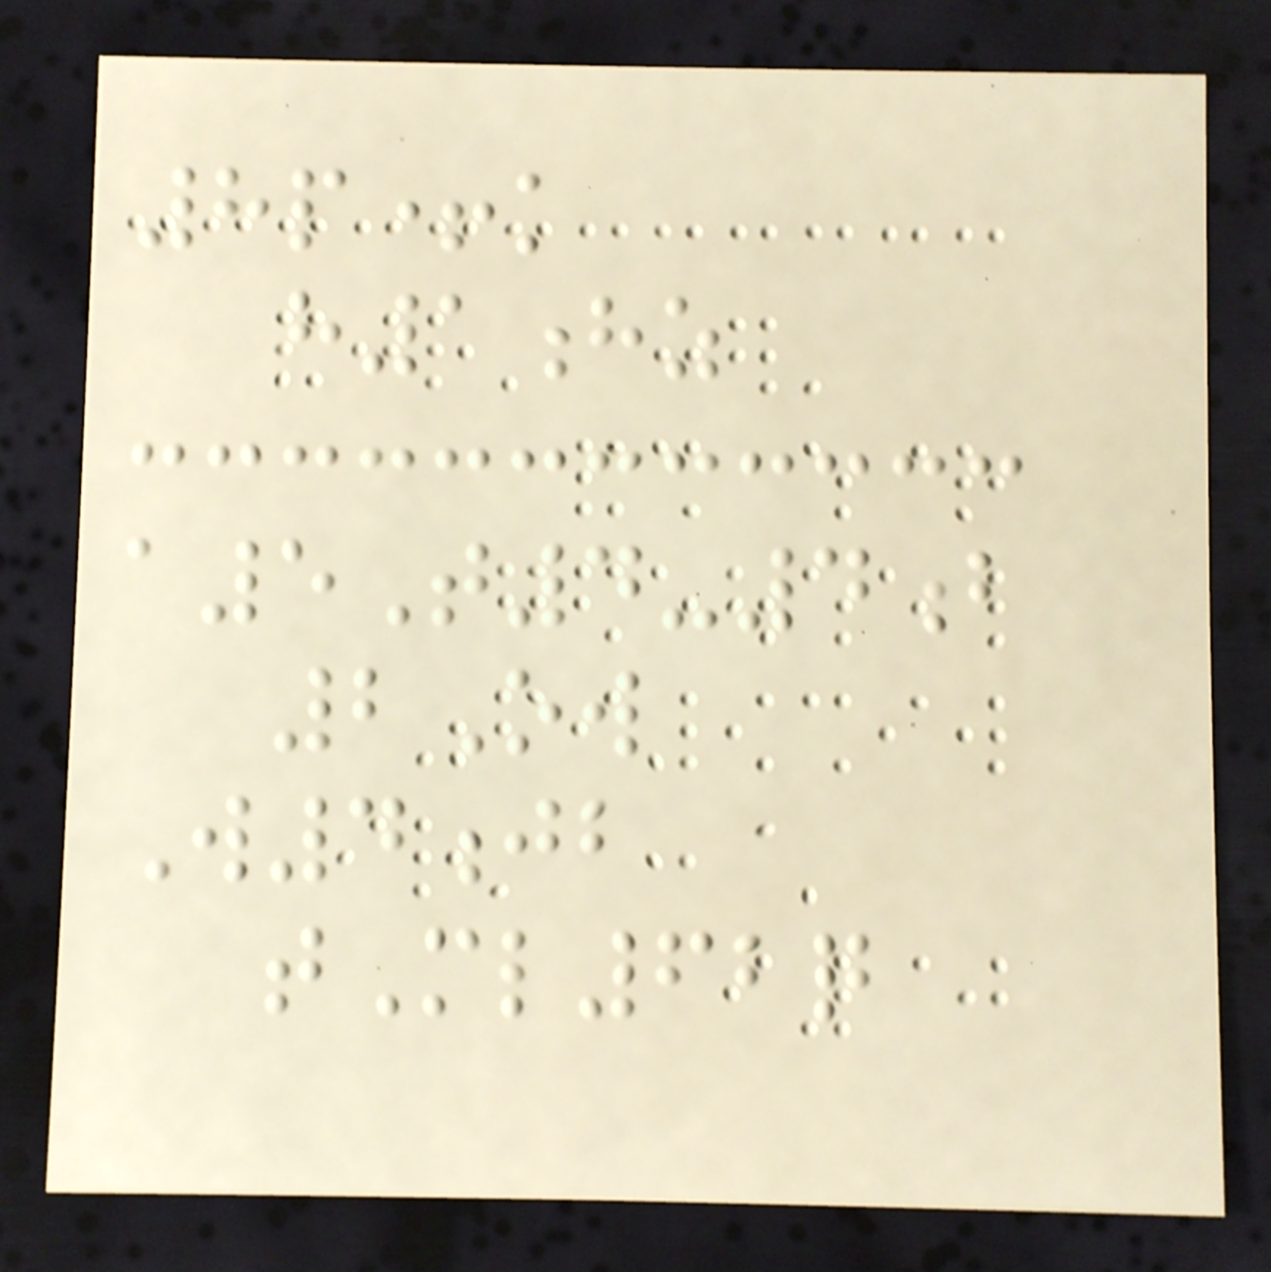8p+k
h1hz
a5T4-4b
2Ow
W4jb
tMl62q
